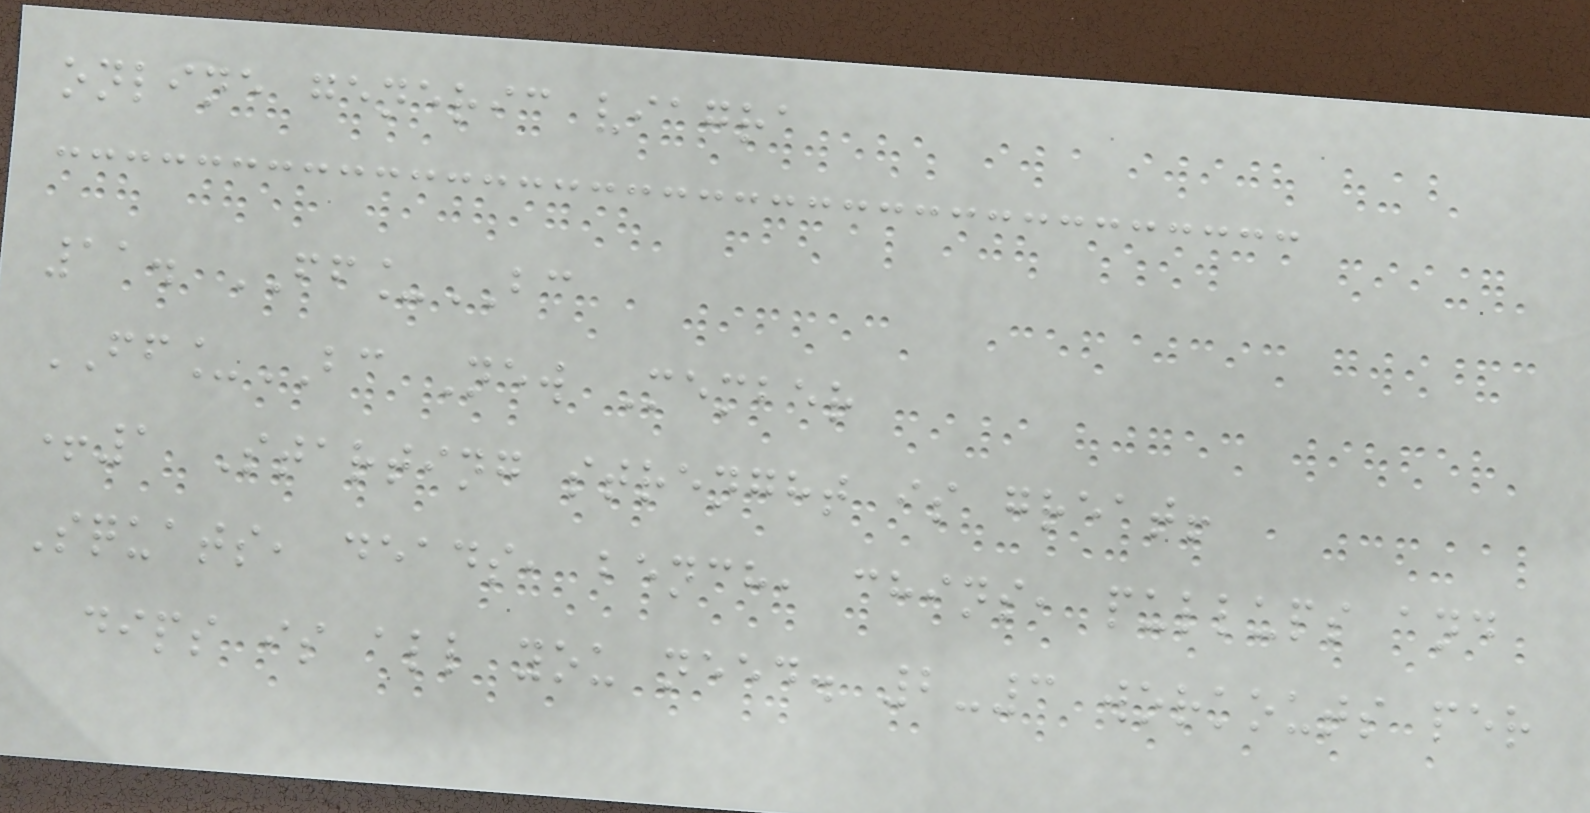online generic viagra
11. FF_BC
FF_BC New Member
+1 Starting strenght is great!
Squats, deads, bench, chins, pullups and
dips is all you need. 2-3 workouts per
